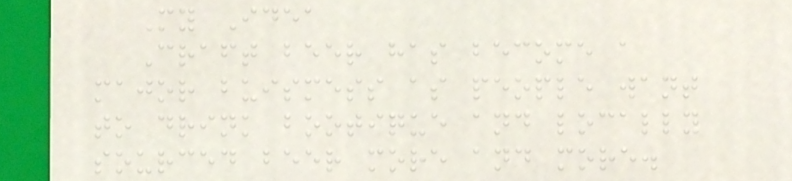My Idea
Craft beer has become a
major buismess as people want
to drink bootique and locally
sourced beer more and more.
